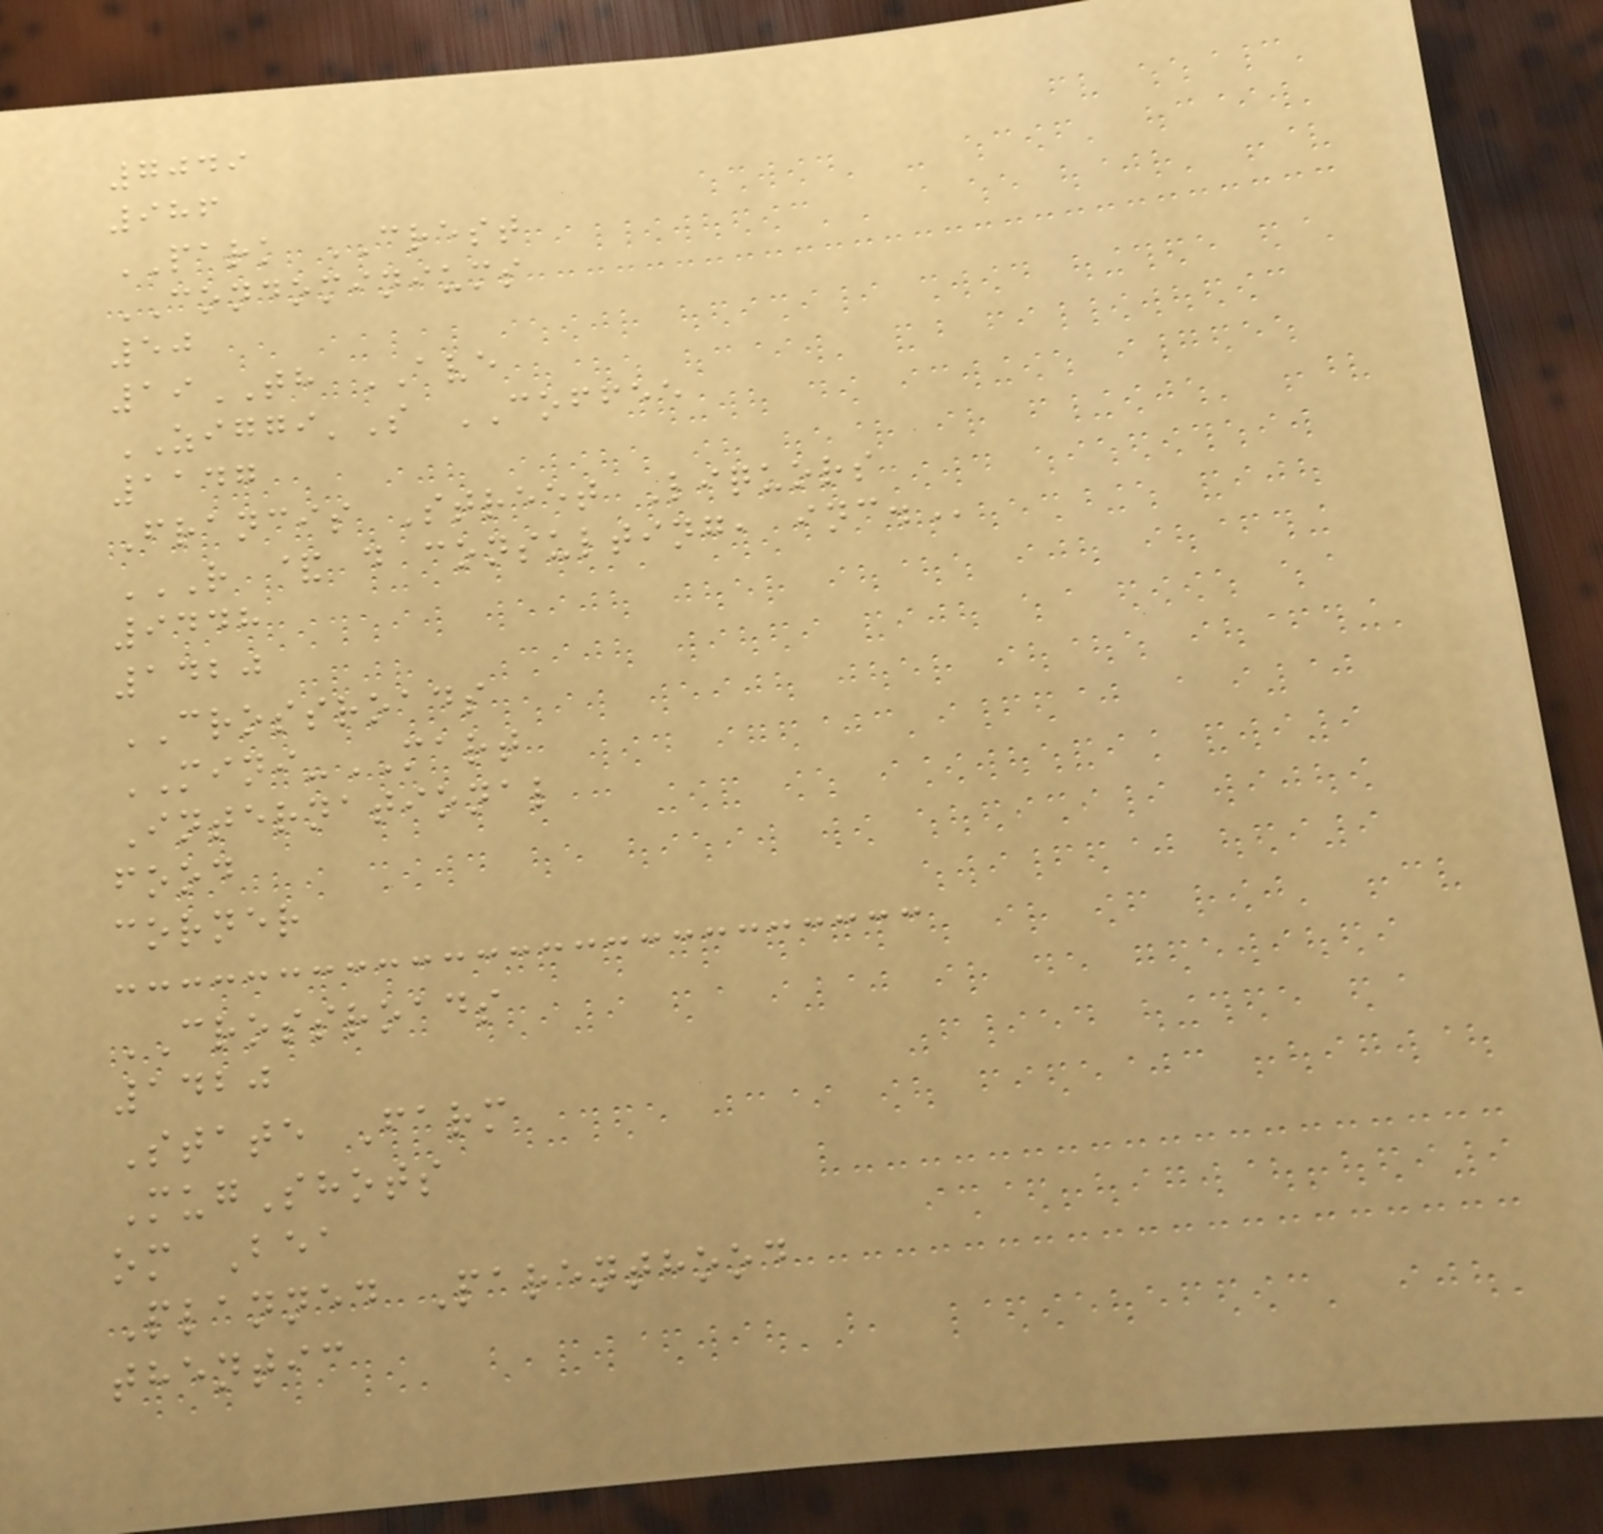7049
986
PARK CREST
CONDOMINIUMS
50
19TH AVE
ZIGGI'S COFFEE
1147
Francis Street Liquors
R & D CONSULTING, INC.
9448
1420
CROSSROADS
MINI-MART
International
food
corner
CROSSROADS
1420
State Farm
MugShots
om Bea
Planned Parenthood
thentic
